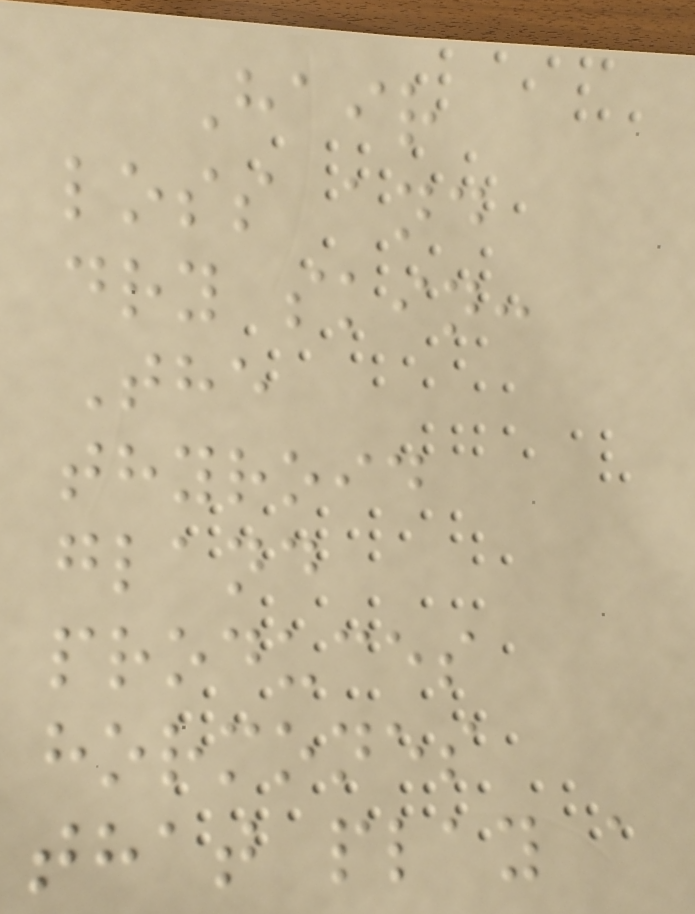Hair
loss and
dry skin:
The
thyroid
gland
produces
hormones
that play a
